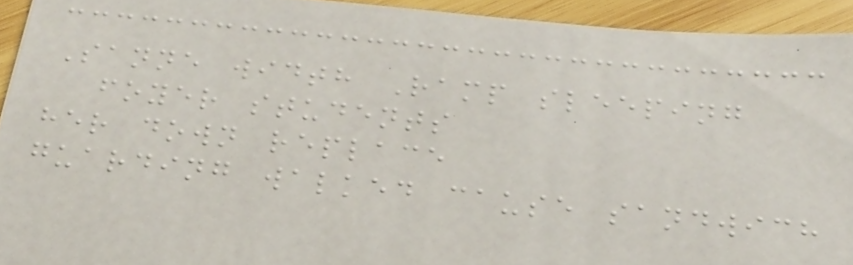Sanne width Ramp sleeping
foyer students
her down replace
guarding walked cause sandwich
